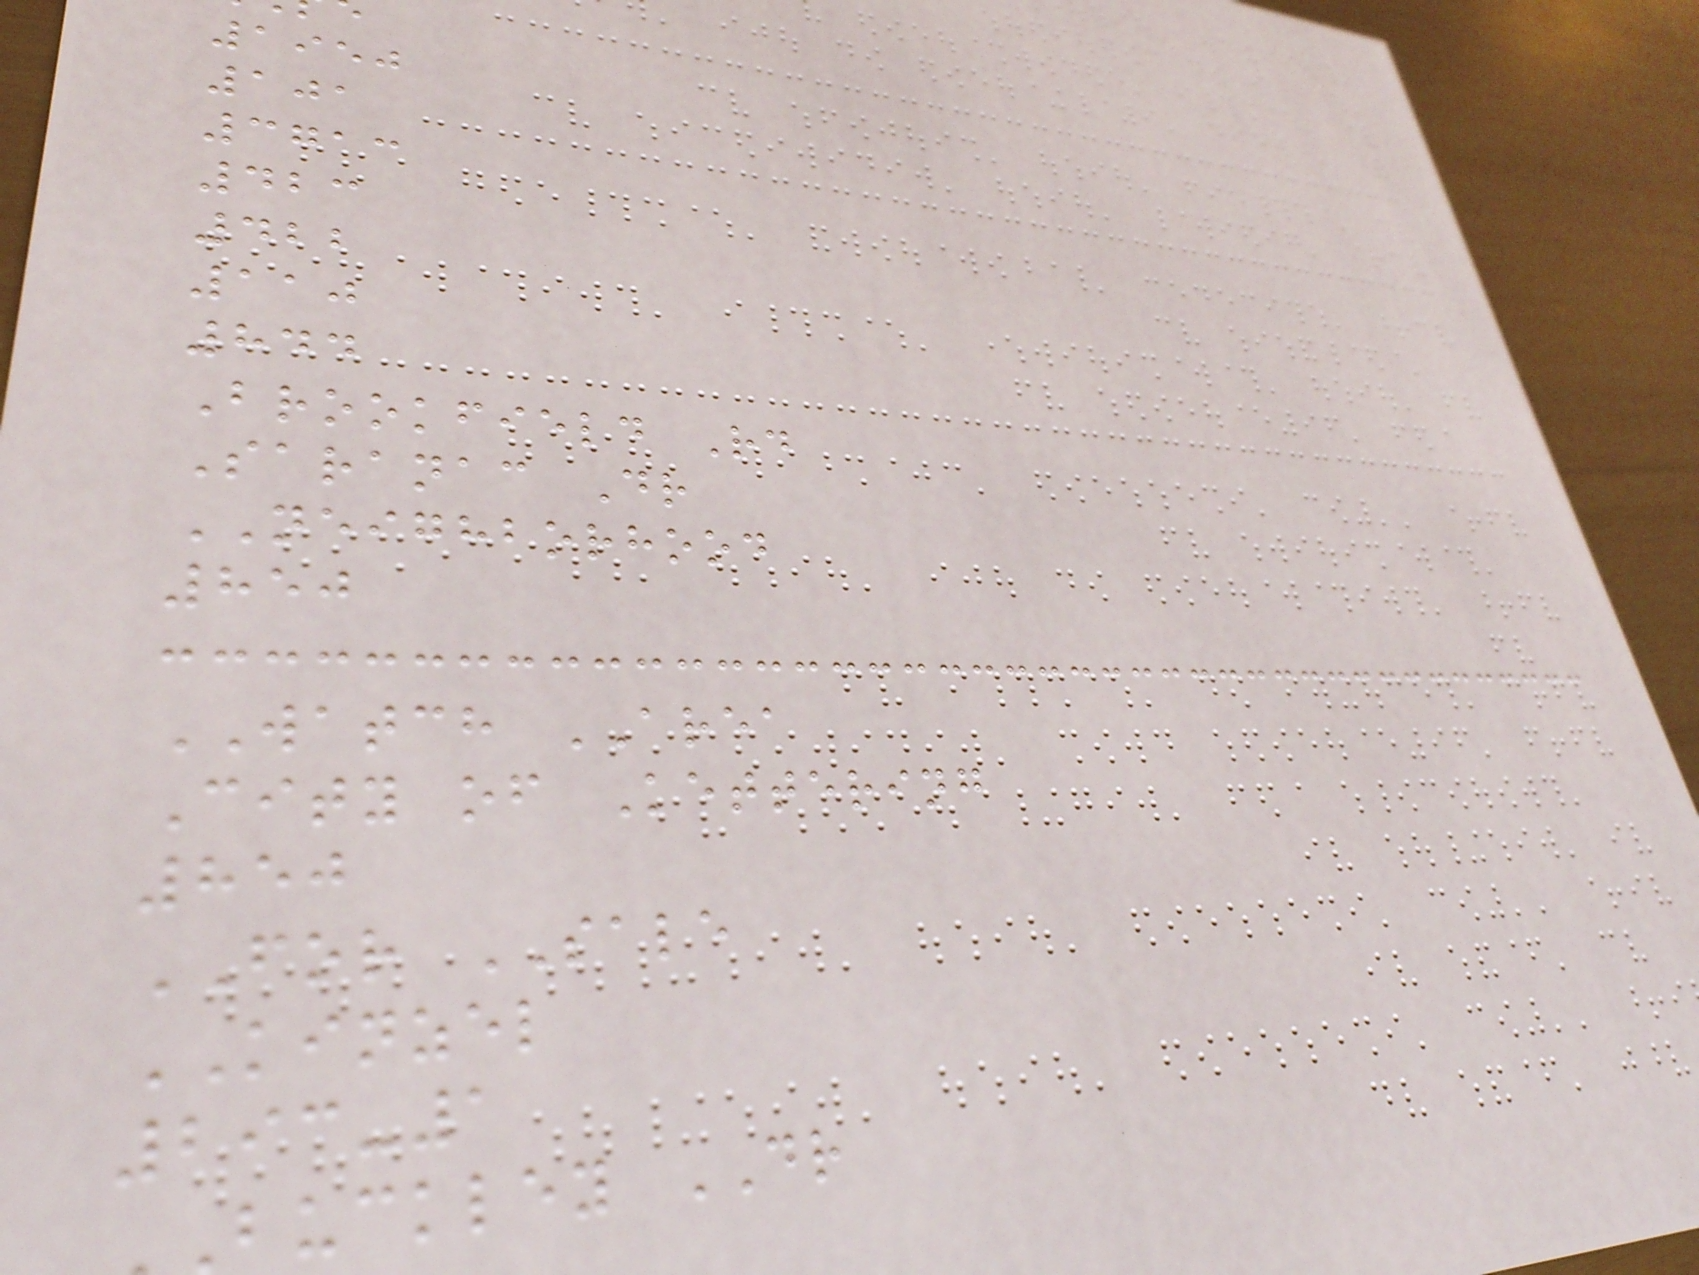1950
101
3713
423
422
110
844
Brookfield Rd
Saranac Dr
NEIGHBORHOOD
850
WATCH AREA
City of Kettering
850
FOR SALE
KINZEL
293-1
buckley DR
